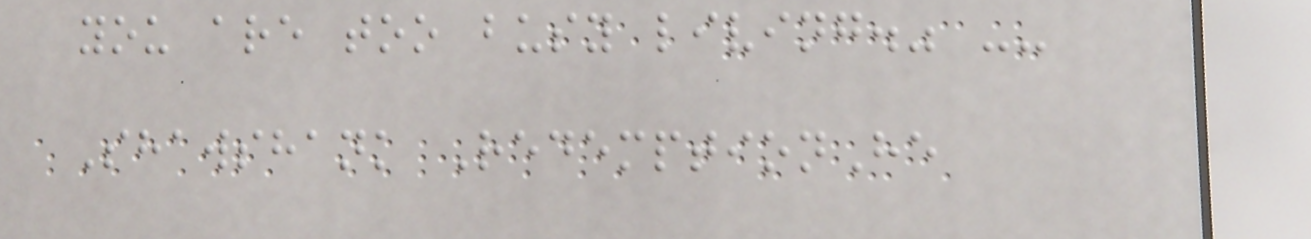you are too busy living." --
Shawshank RedemptionHe
